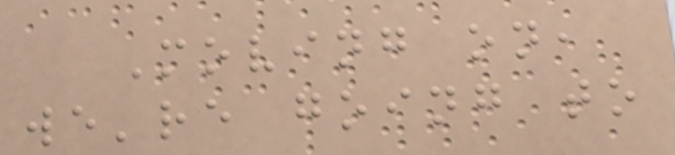Moving on,
we're going to
